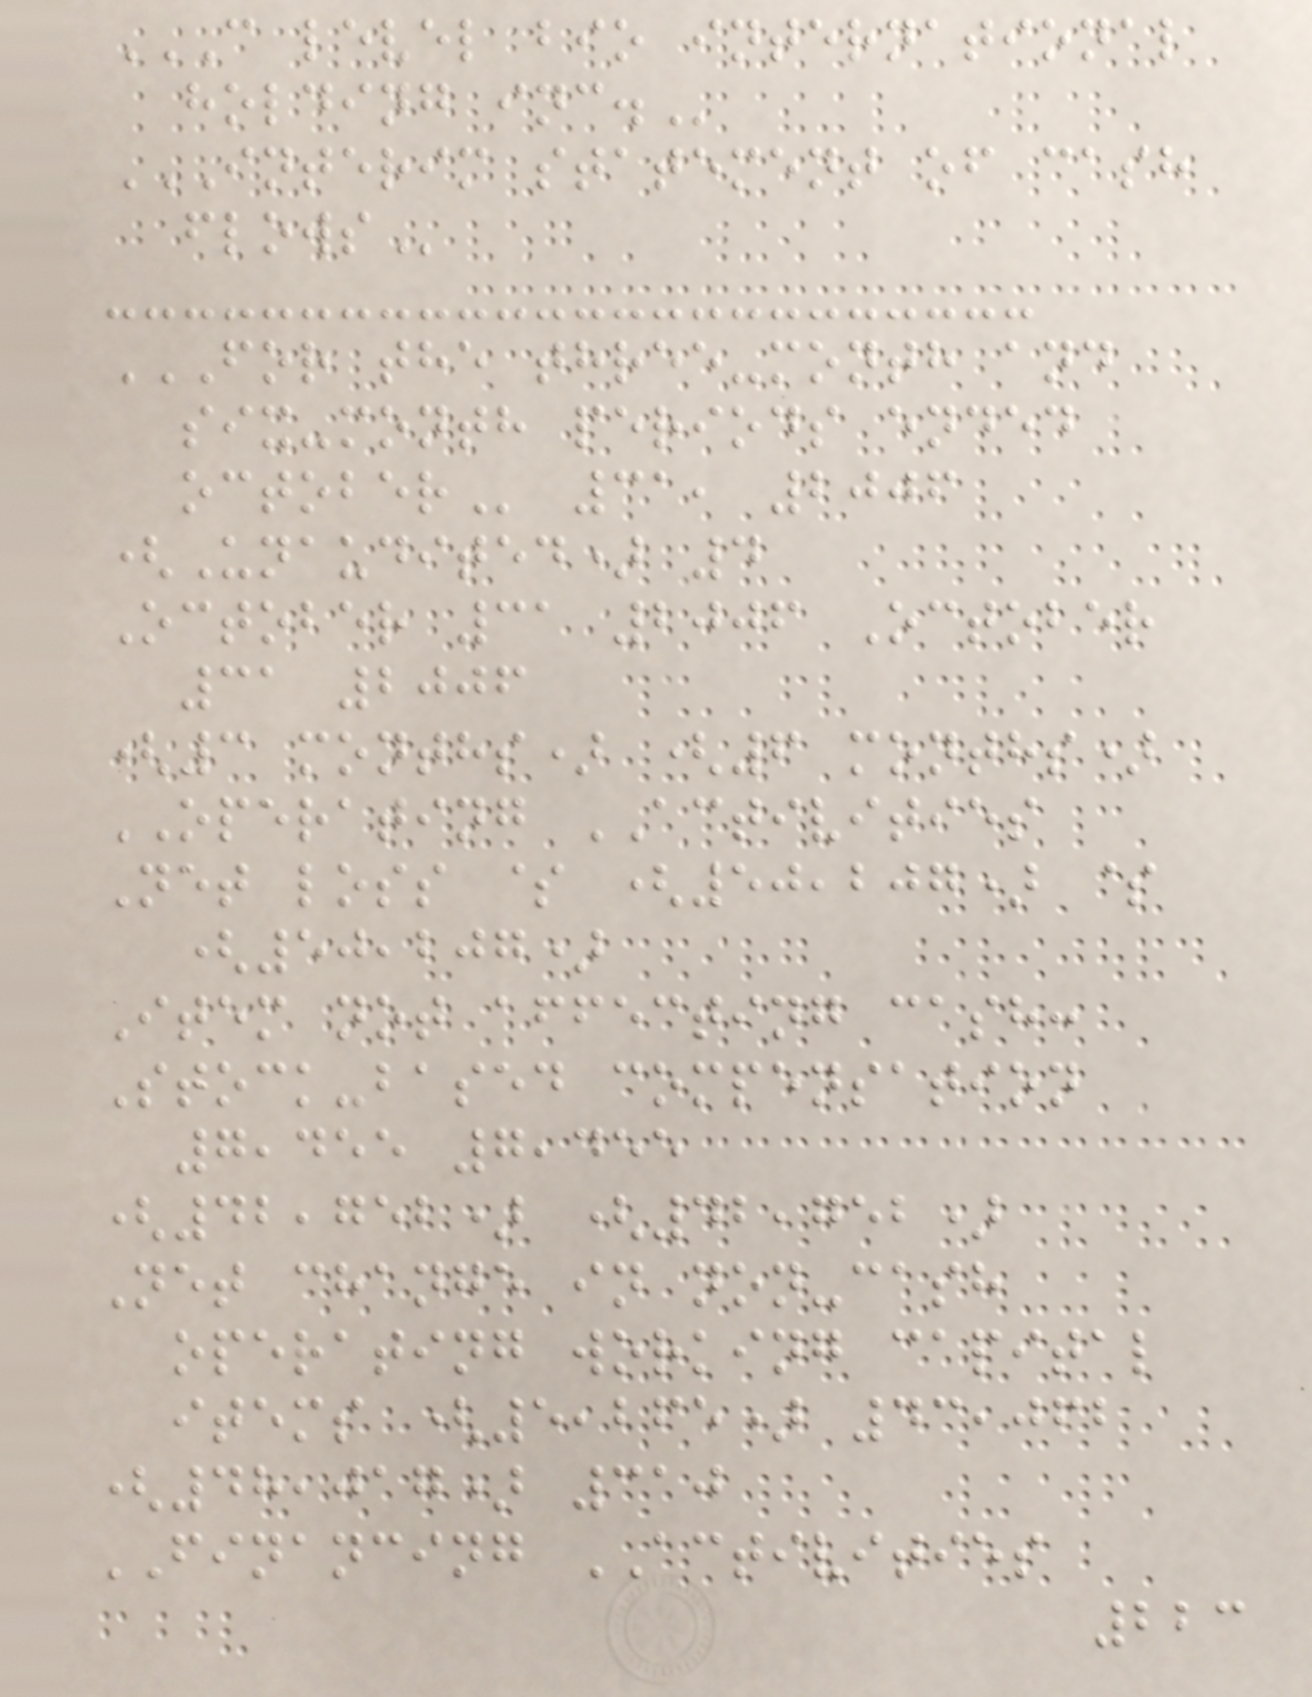C LEVEL BIO INTERNATIONAL
HOLDING INC.
INTERIM STATEMENT OF CASH
FLOWS
FOR THE THREE-MONTH AND
SIX-MONTH PERIODS ENDED
OCTOBER 31, 2006
(Unaudited) 4
October 31 2006 October
31 2006
(3 months) (6 months)
OPERATING ACTIVITIES
Net loss $ (50,207) $
(50,207)
Item not affecting cash:
Stock-based compensation
7,455 7,455
(42,752) (42,752)
Net change in non-cash
operating working capital
items (5,265) 43,062
(48,017) 310
FINANCING ACTIVITIES
223
